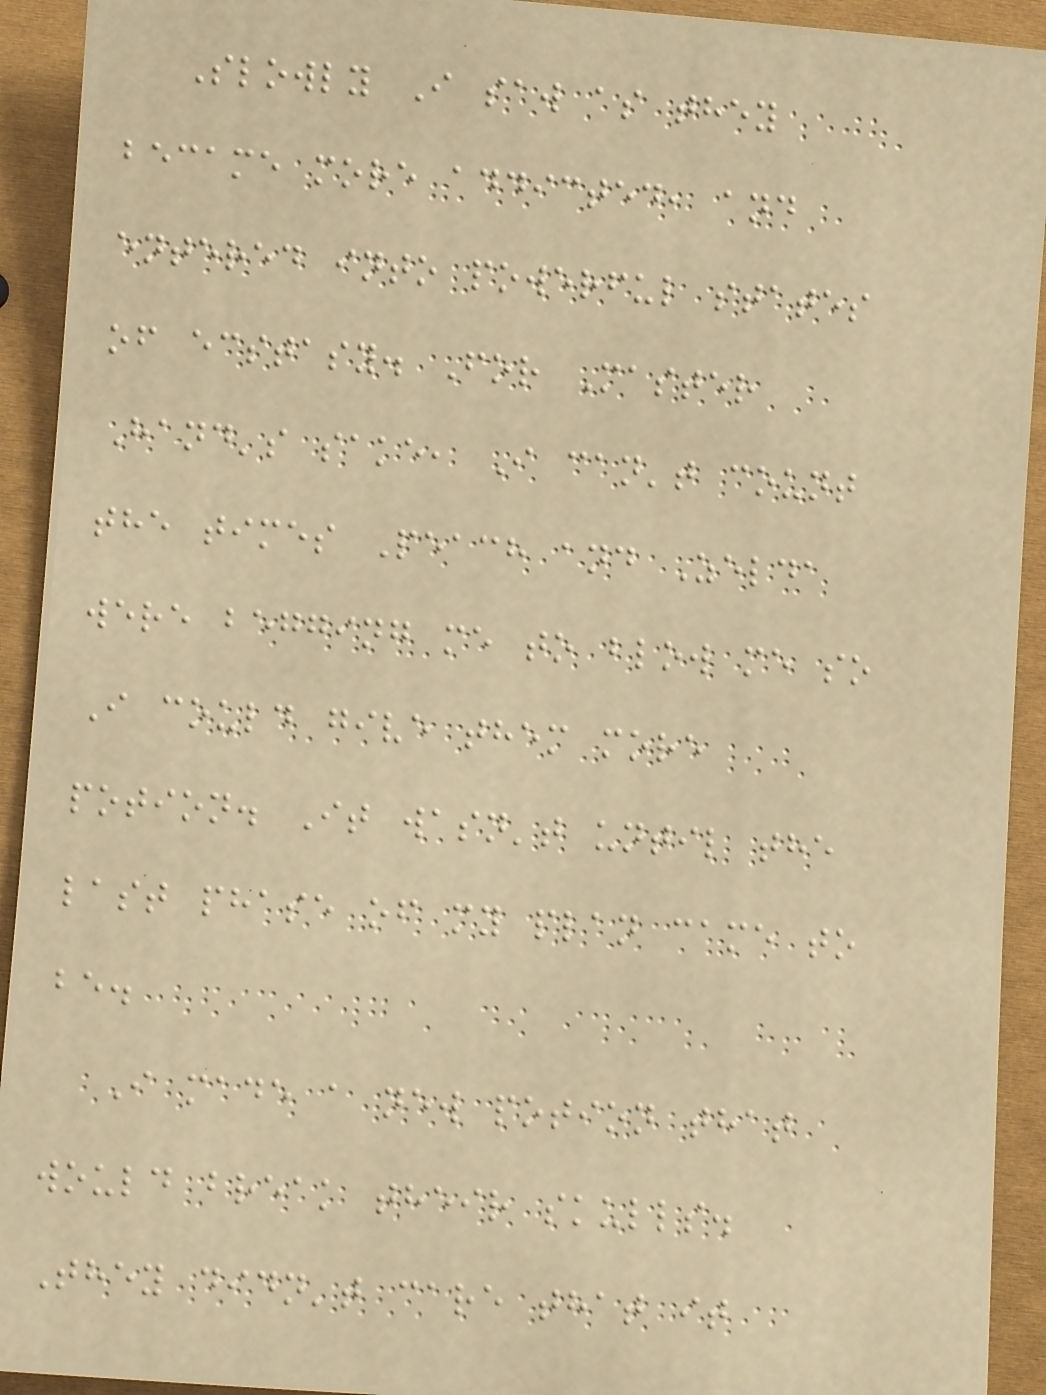Slowly I saw as they
became more addicted, and
entered into powerful states
of ecstasy. For Master
Hand's sake, I can't count
the times Peach and Zelda
were begging me to blow me so
I could give them more
potion. It wasn't until the
last phase of my plan came to
be.
I made a new potion that
would break their skulls.
They didn't care that it
